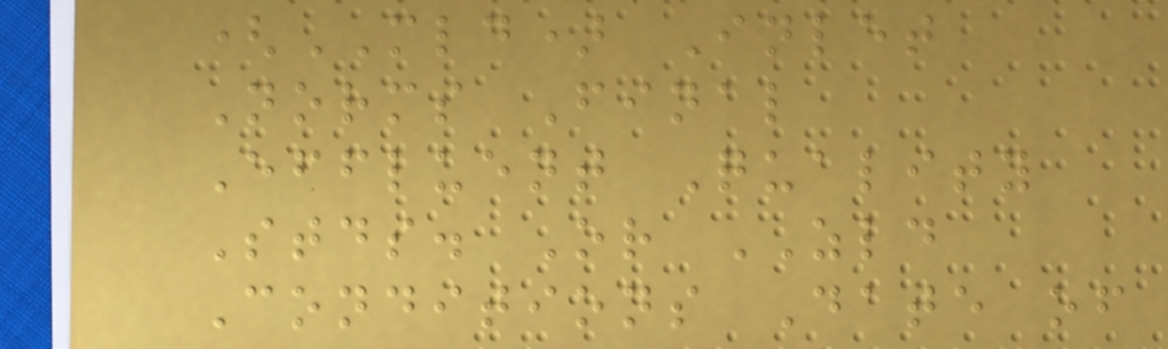(MLD) Inlet
Norms Final
Effluent Quality
Stds. Or ZLD
Conditions Date of
